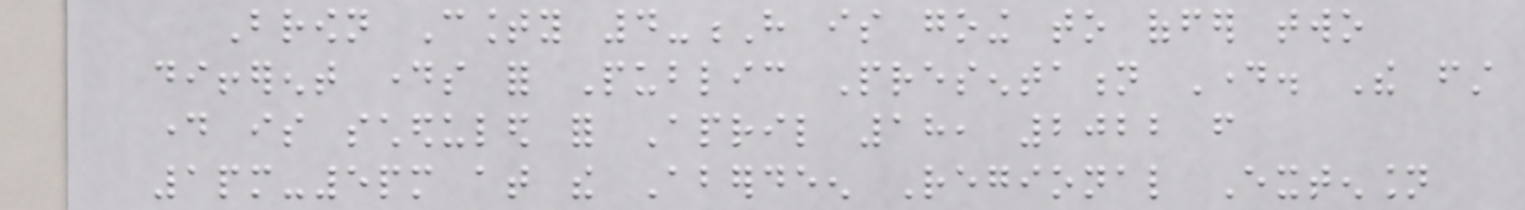Brown County 4-H is going to offer two
different days for Public Presentation Day. The first
day is scheduled for April 18, 2022 from
1pm-5pm at the Aberdeen Regional Extension
